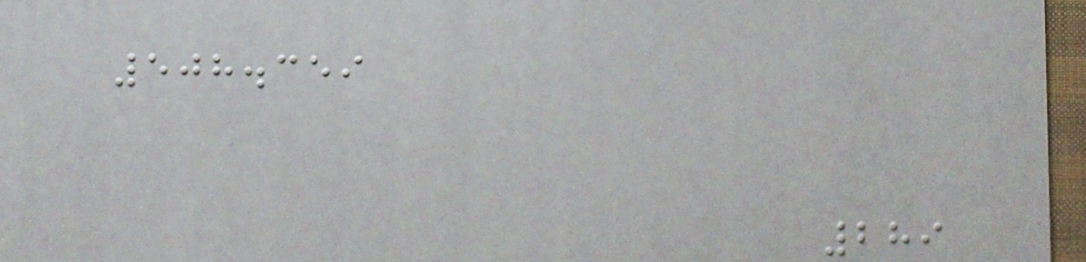508.359
289
